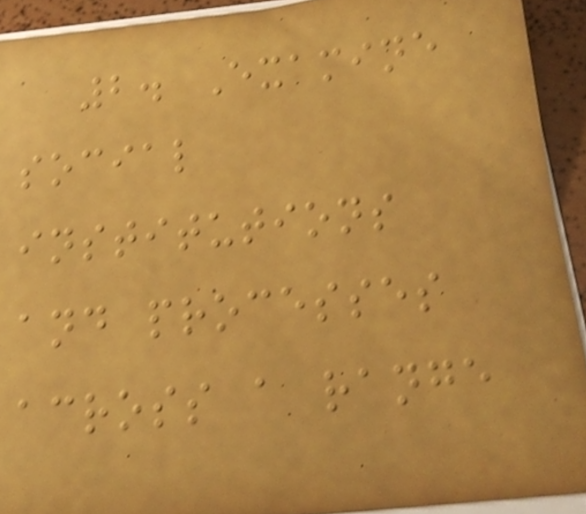2. Examine
social
institutions
and processes
across a range
